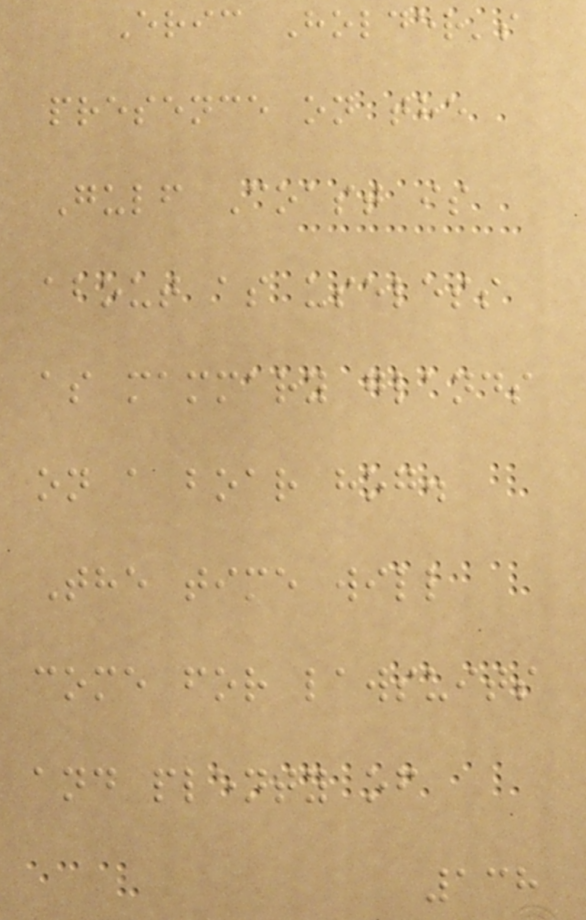Eric Holder's
presence on the
Gulf Coast is
about as useless
as mammary glands
on a boar hog.
The time will
come for lawsuits
and plenty of
138
